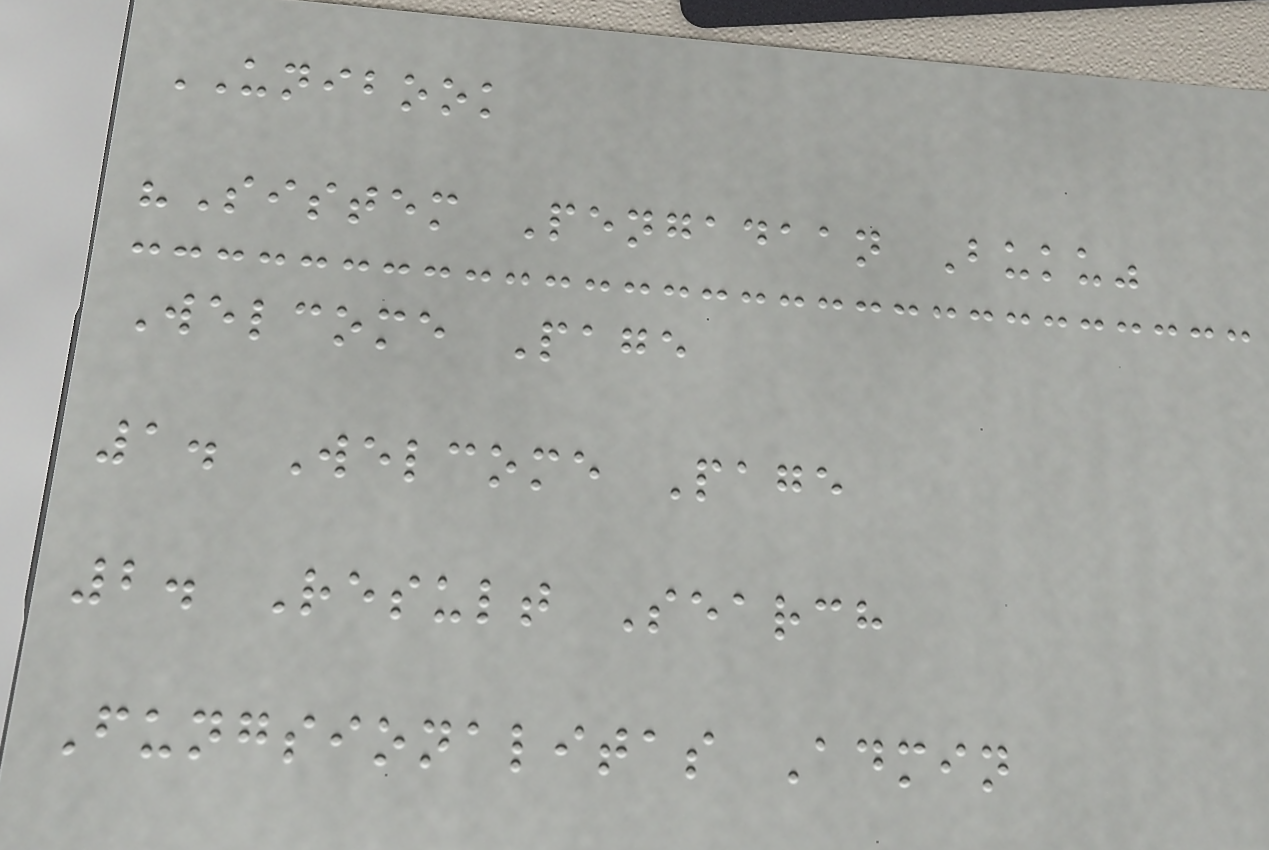UNIBOOK
"Sistem Pengadaan Buku"
Welcome Page
1. Welcome Page
2. Result Search
Fungsionalitas Admin
